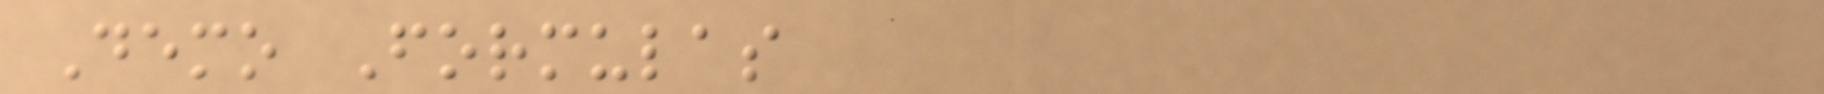Demo Formulas
